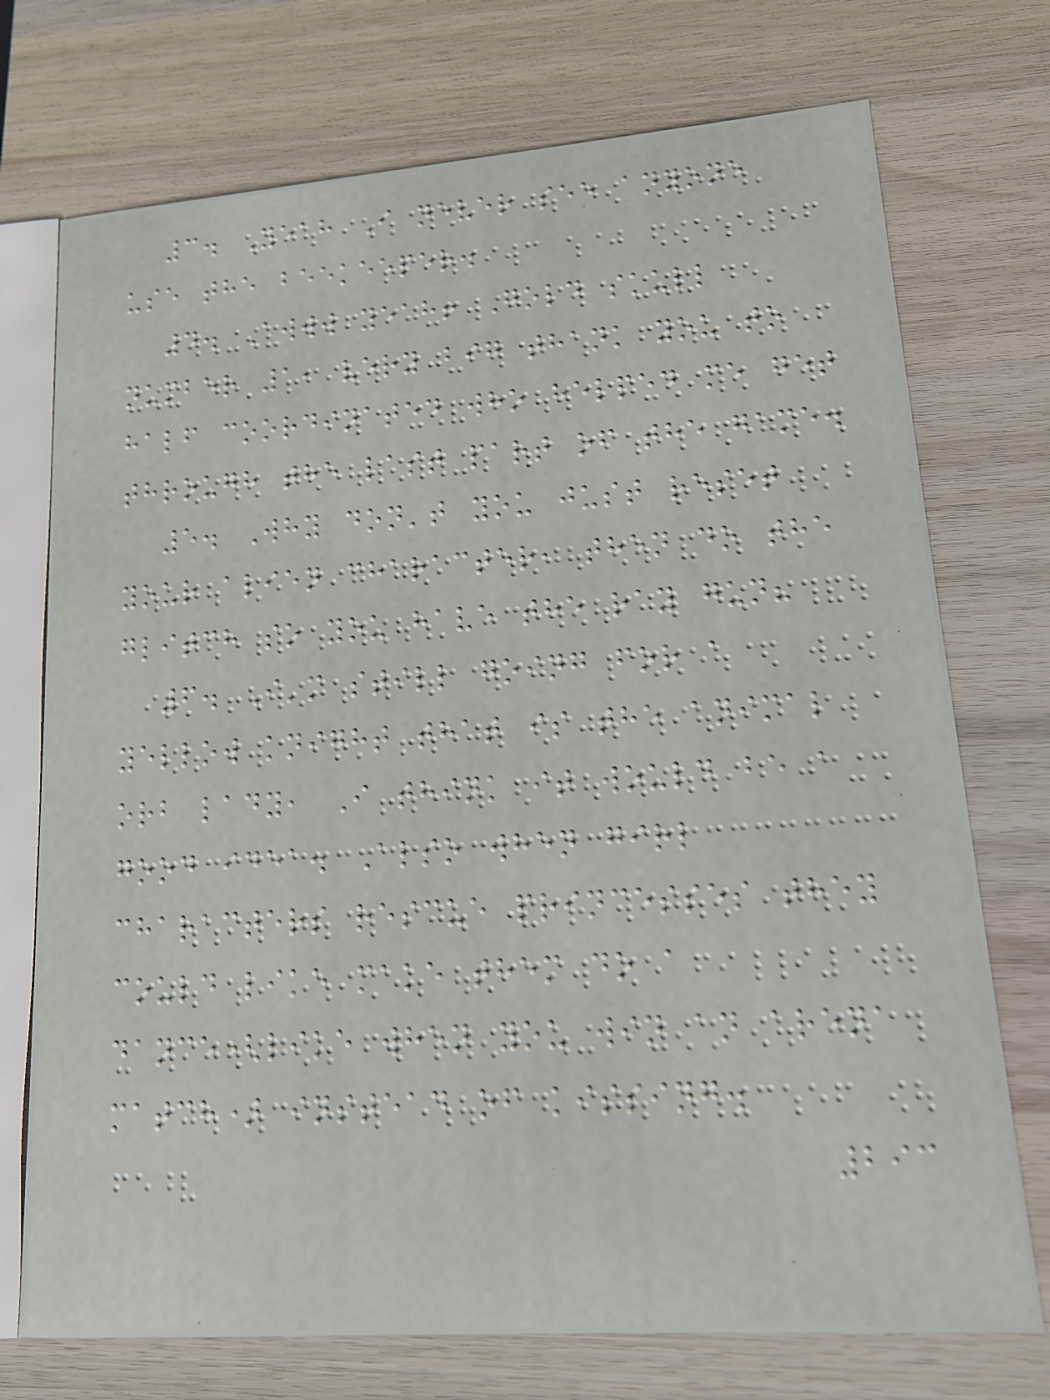3. Yeah I never see anyone
use the beekeeper.
4. Awww yeah! Gold skull
number 1, very big thank you to
half coordinated who helped me get
through the last part of the game.
5. Why don't you just reset
your alien character, then do the
glitch so you have the ray gun?
6. I'm still going for a
yellow knight that is the animal
orb lady, I think it would be a
good idea. Also when girl
characters rescue princesses they
could like make them do a
dance(like when you win an arena
match) instead of kissing.
293
